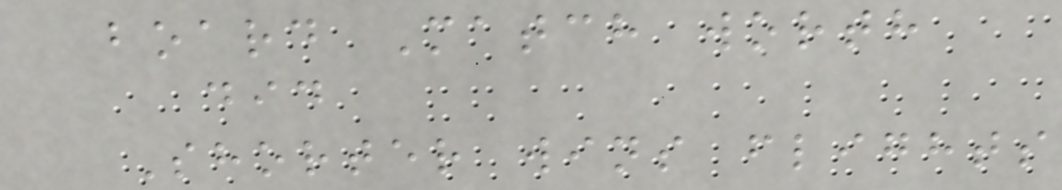board Match worth
did
Shorter wins flights
